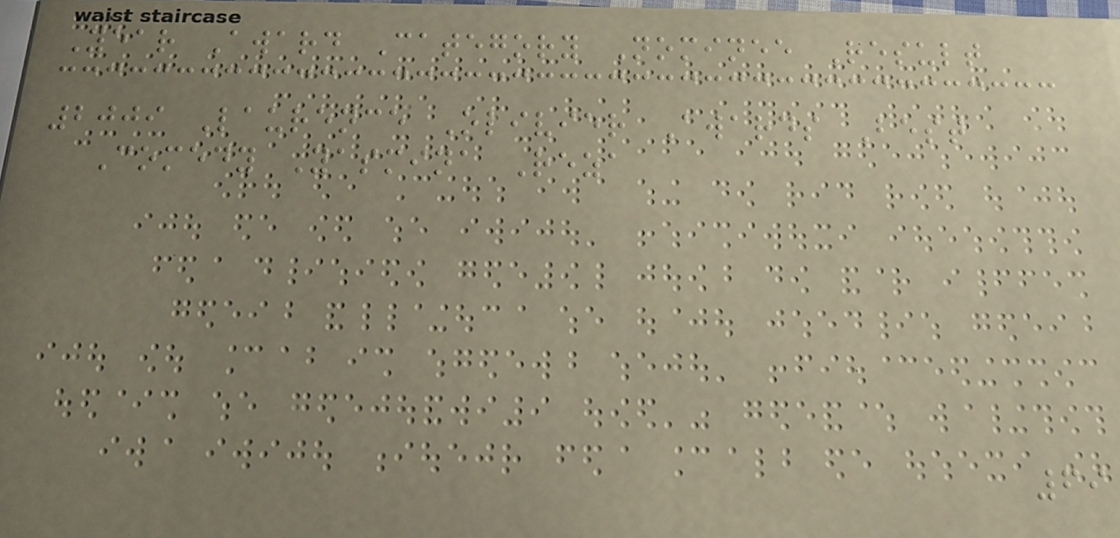Year Award Category Nominee Result
2009 Laurence Olivier Awards Best
Comedy Yasmina Reza
69
